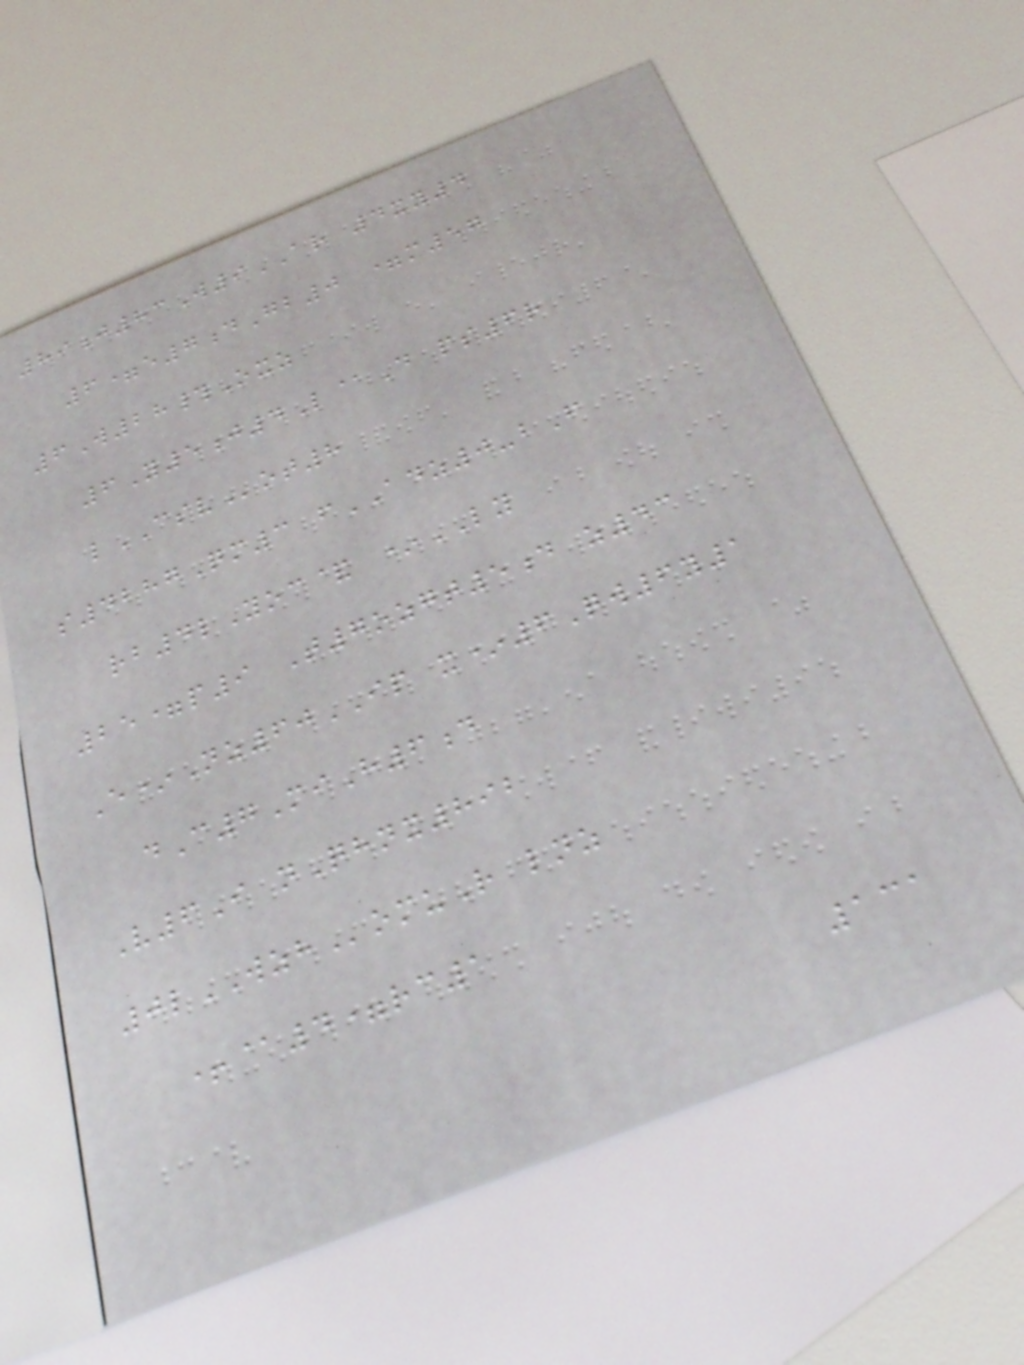89j83W9AR 4xy4
6=e7dGb0 =m57
6W28#Oxz
6Y5j4L@D ps6r
lCSVot8
s4287Qm3 fADZ0-bF
rb4lYoc& *LY
25=p9 T7ozgt5d z43
E*Nz60IP x*6Qw6y1
dC7MiH6d
V6I nQhnx892
0lWZHomuR lnz
+@4=rc1
131
